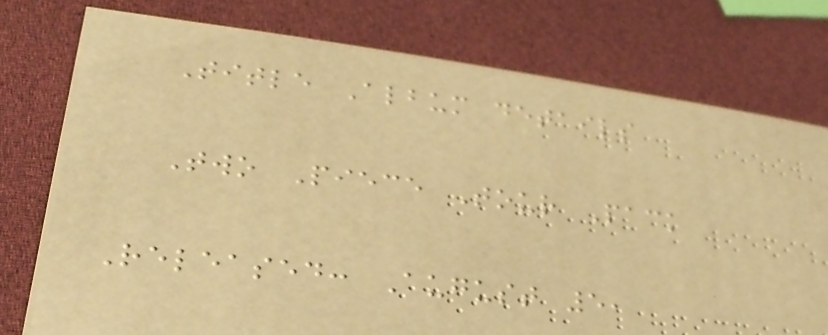Title Album details
Two Piece Tour Pack
Released: August 5,
